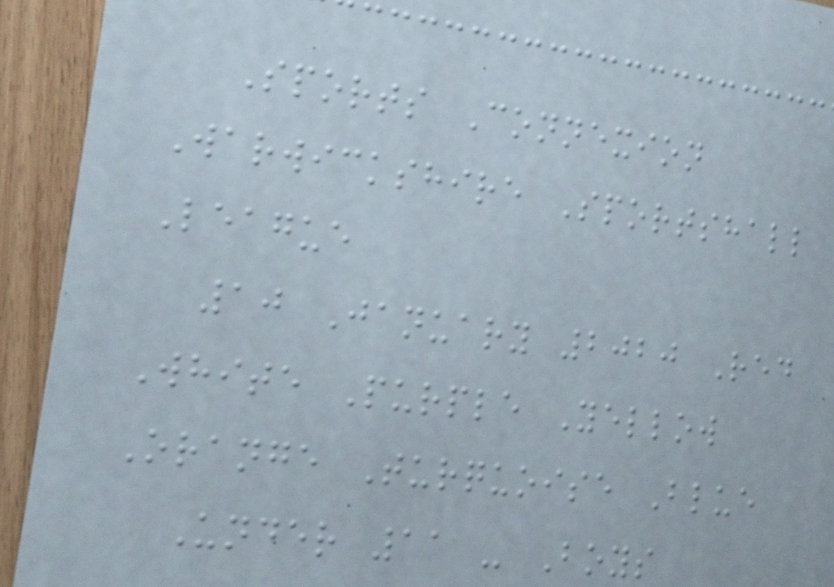Sports Connexion
Warwickshire Sportshall
League
10 January 2020 Red
White Purple Yellow
Orange Turquoise Blue
Under 11 - Boys
